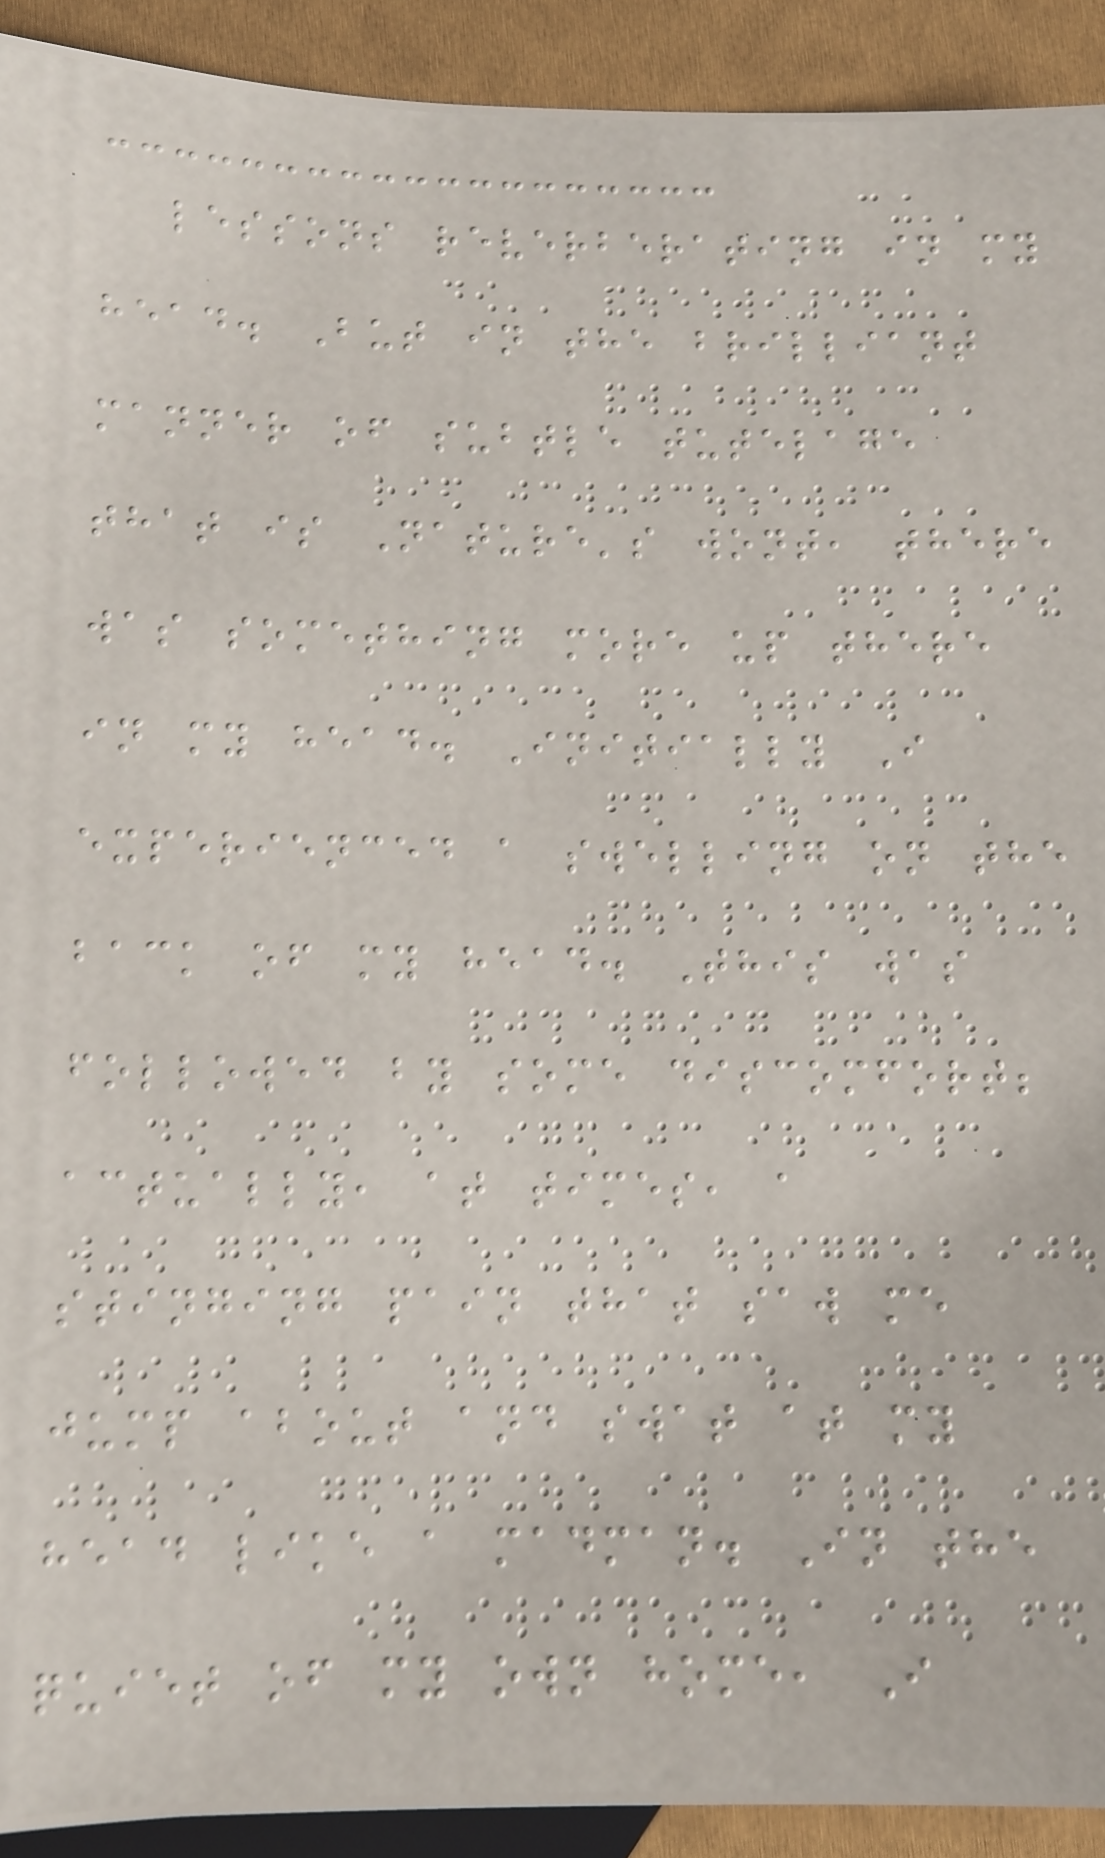lessons reverberating in my
head. But in the brilliant
manner of subtle tutelage
that is Nature's wont, there
was something more up there
in my head. Initially I
experienced a swelling on the
back of my head. This was
followed by some discomfort;
actually, at times, a
stinging pain that saw me
jump about and swat at my
head like a madman. In the
quiet of my own home, I
